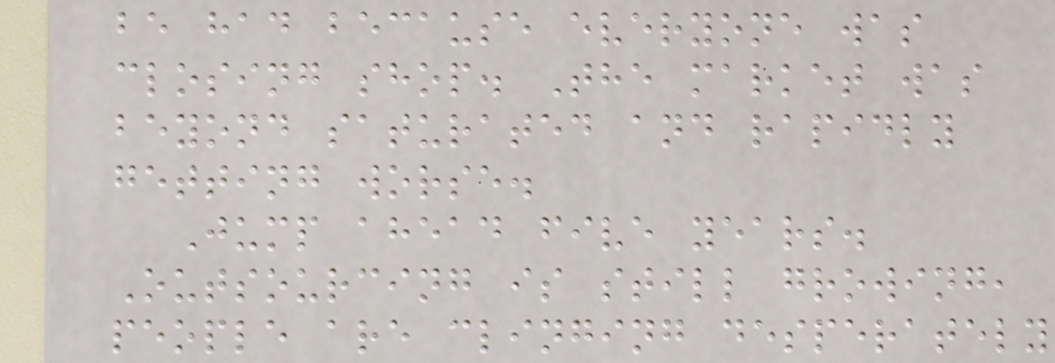be had because everyone was
closing shop. The market was
beyond saturated and rapidly
getting worse.
Jump ahead five years.
Outsourcing is still growing,
people are clinging desperately
